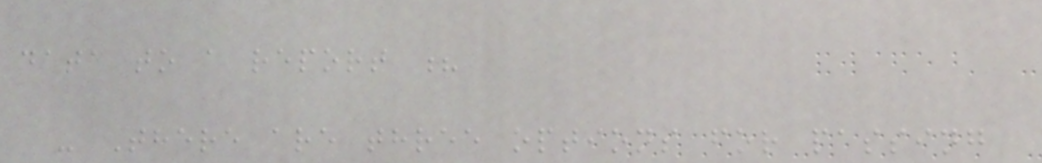data to a report ?
- There are three options for passing
